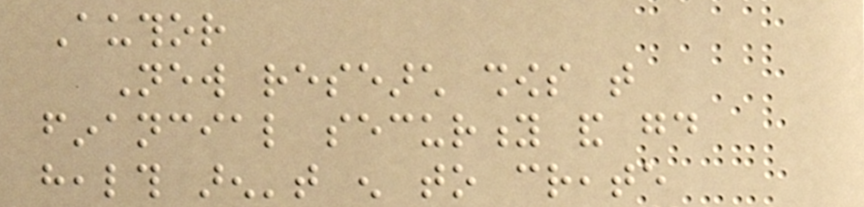Author
New research shows that
financial security and good
health aren't enough to create
